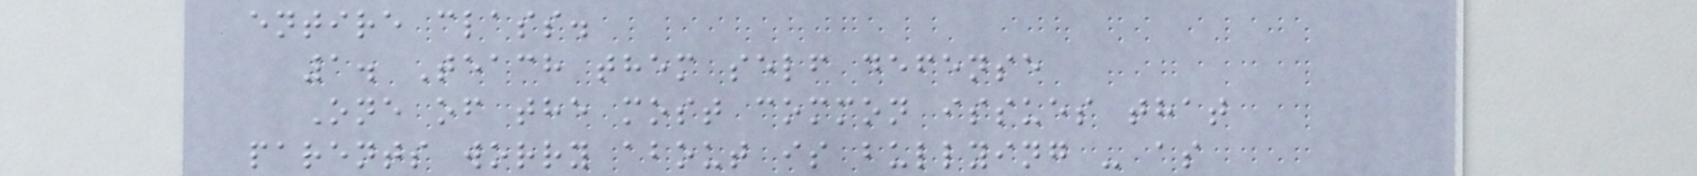entire class.
1. Teach them self defense
One of the most common issues that
parents worry about is bullying - as
